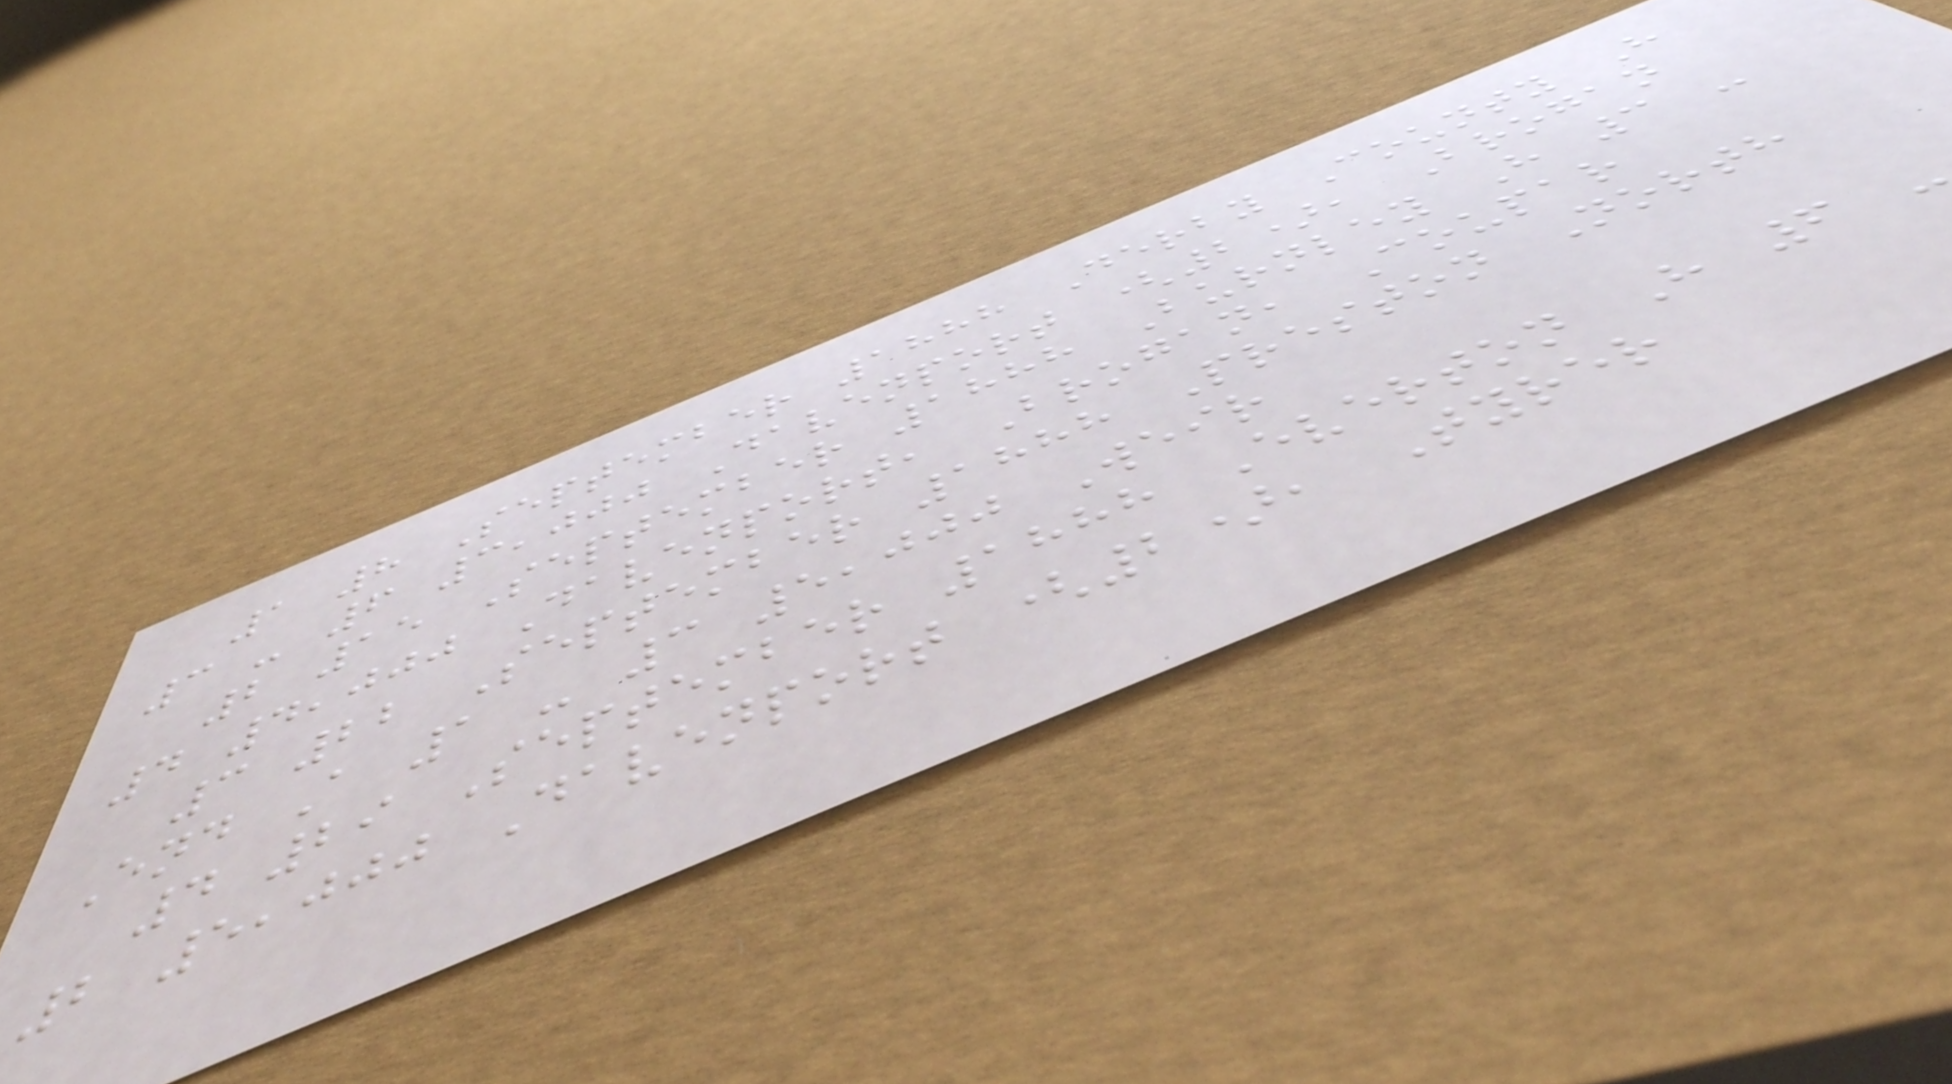1 8 September 1888 Derby County H
3 - 6 3,000 Davenport (2), Brogan
2 15 September 1888 Burnley H 3 -
4 4,000 Davenport, Brogan, Coupar
3 22 September 1888 Preston North
End A 1 - 3 5,000 Weir
4 29 September 1888 Everton H 6 -
2 5,000 Davenport (2), Tyrer
